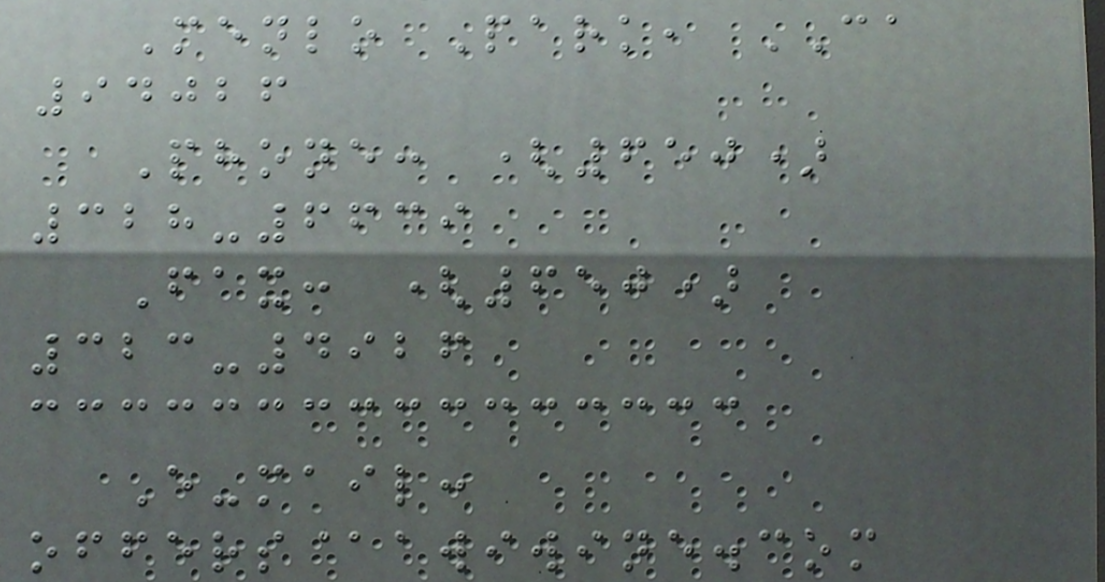Menlo Park, CA
94026
Phone: (650)
328-6639
Fax: (650)
323-4926
E-mail:
offers@awiwine.com
